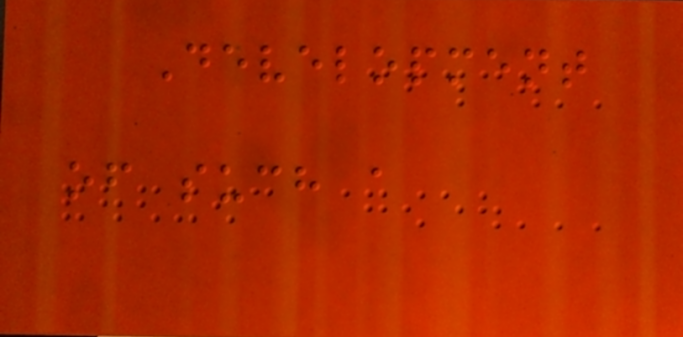Development
of such a
